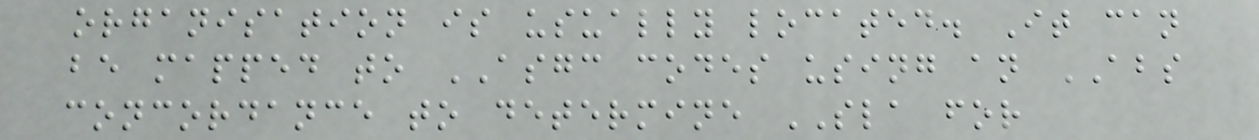organisation is usually located. It can
be mapped to ASGC codes using an ABS
concordance to determine SLA for
